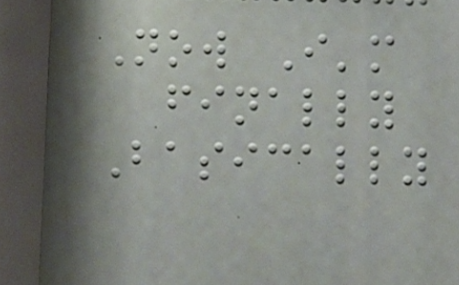Now I'm
finally
Basically
